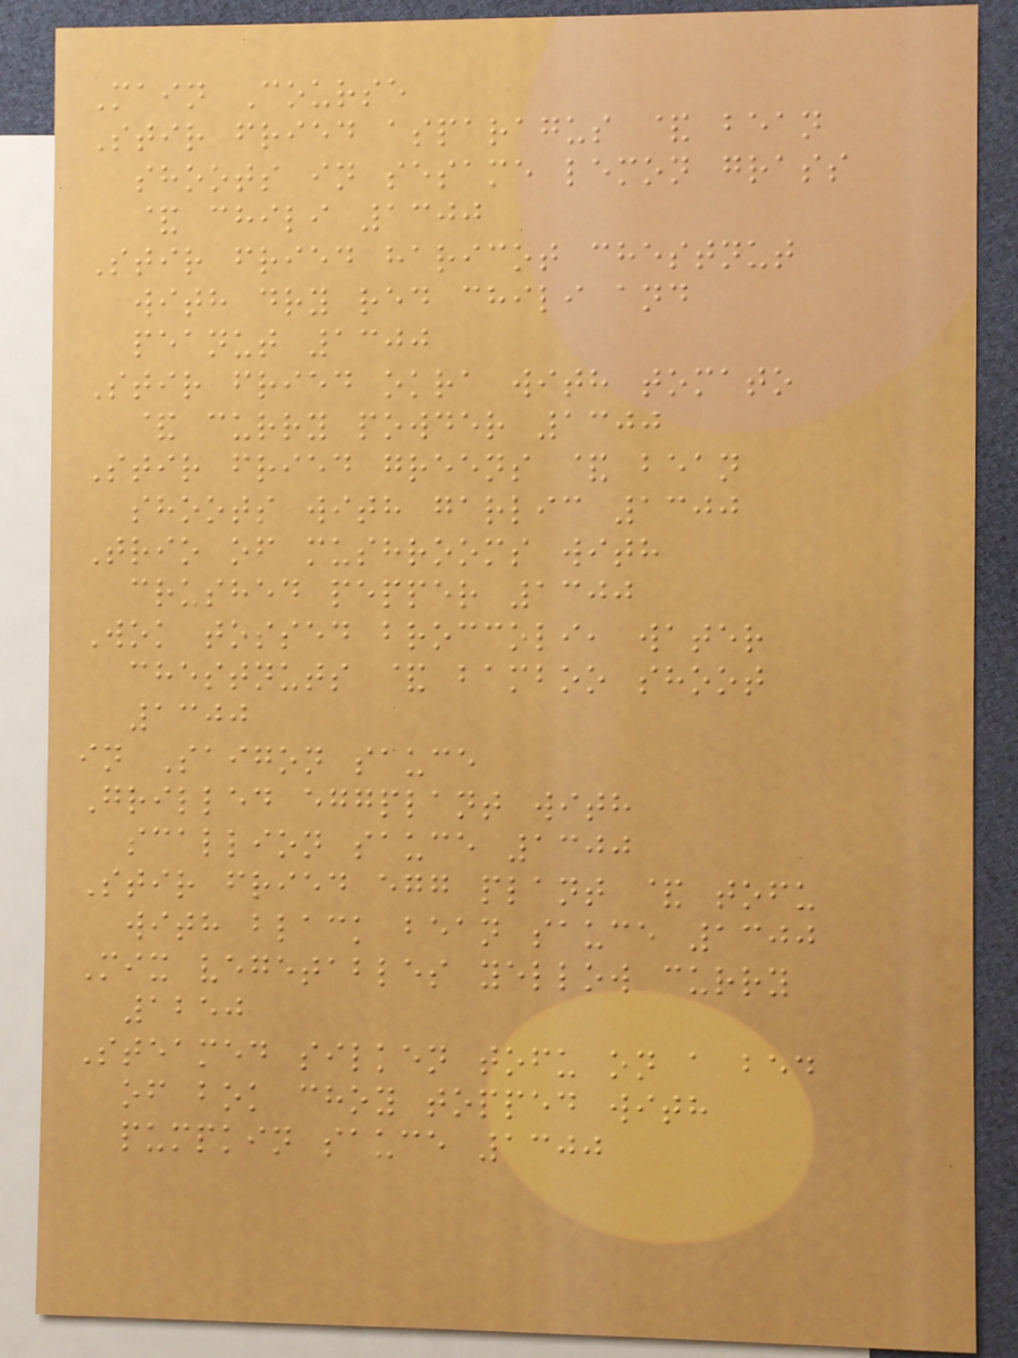Main Course
Stir fried asparagus & bean
shoots in sesame lemon grass
& chili 1300
Stir fried haricot chestnut
with dry red chili and
peanut 1300
Stir fried okra with tomato
& curry powder 1300
Stir fried greens & bean
shoots with garlic 1300
Trio of mushrooms with
crushed pepper 1300
Wok tossed broccoli, water
chestnuts & bamboo shoot
1300
in Saigon sauce
Grilled eggplant with
scallion sauce 1300
Stir fried egg plant & tofu
with black bean sauce 1300
Mix vegetables yellow curry
1250
Steamed silken tofu on a bed
of bok choy topped with
pumpkin sauce 1300
